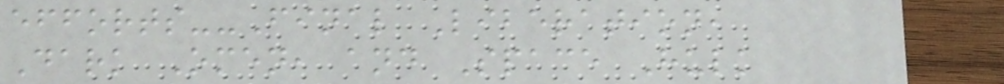efforts--Final Liberation,
Dark Omen, and Space Hulk
